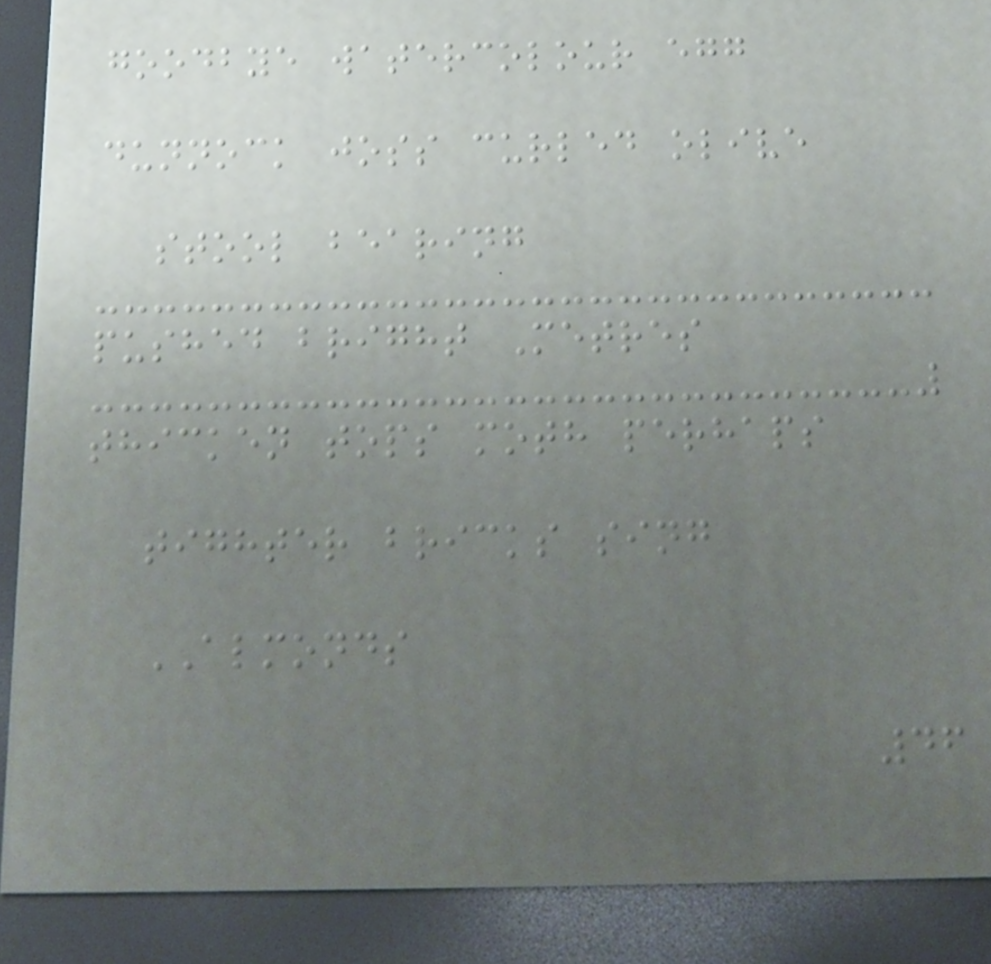goodbye watercolour egg
dunnock joss curled olive
stool bearing
pushed bright Metres
thicken tops moth perhaps
tighter bricks sing
ALMONDS
46
